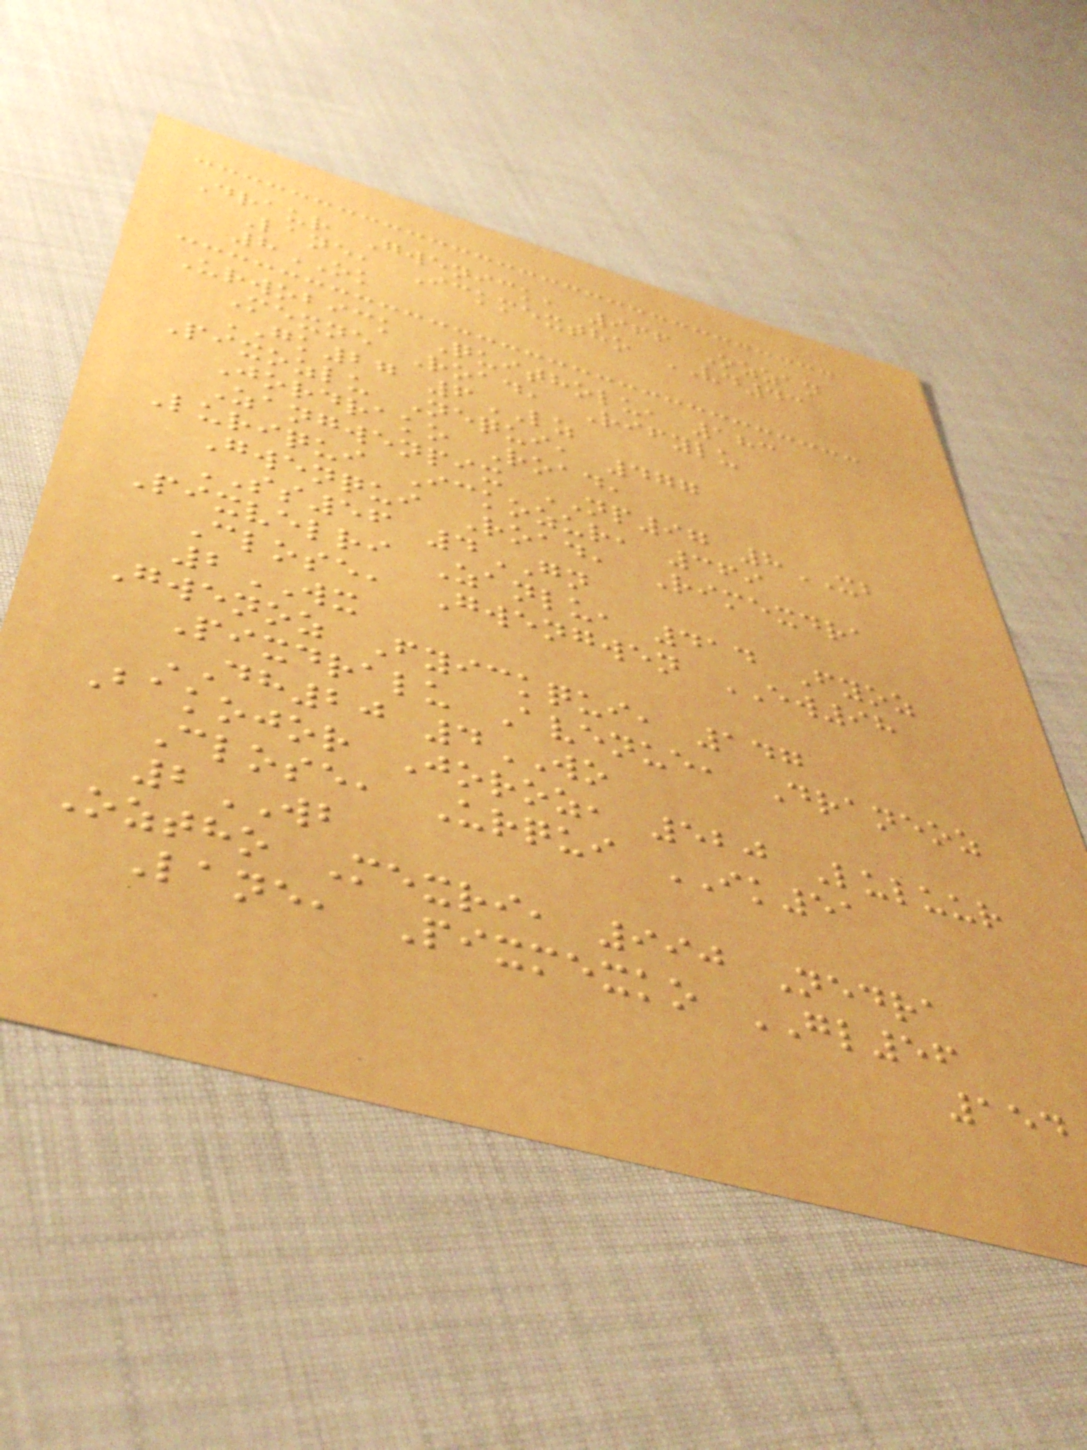Draur Gwenick, 966 Ozzan
Lane, Ickmextho VD43
8OK
Urwobick Quitholu, 183
Mexne Road, Rifylu
GK27 6LZ
Pixozlu Nequi, 477
Jordrako Road,
Zangwenpix NP97 8XB
Luriqui Ickozur, 369
Gwenqui Road, Rimexdra
SS56 4GN
Pixvelri Zanlu, 414 Fyoz
Close, Gwengwen EW98
2WX
Gwenoz Fyickqui, 147
Pixdralu Avenue, Draneoz
DH20 4WO
Bakojor Joroz, 520 Luluur
Close, Urqui IK51
2WB
Oztho Mexri, 990 Nedra
Lane, Pixmexko GL56
154
